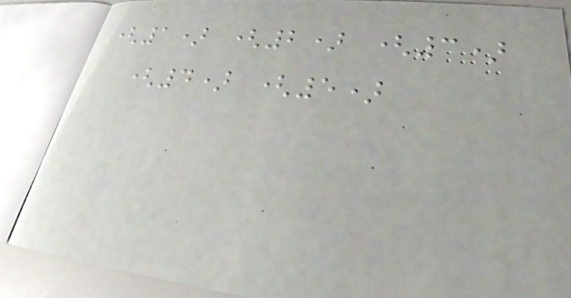(1) (2) (3)
(4) (5)
